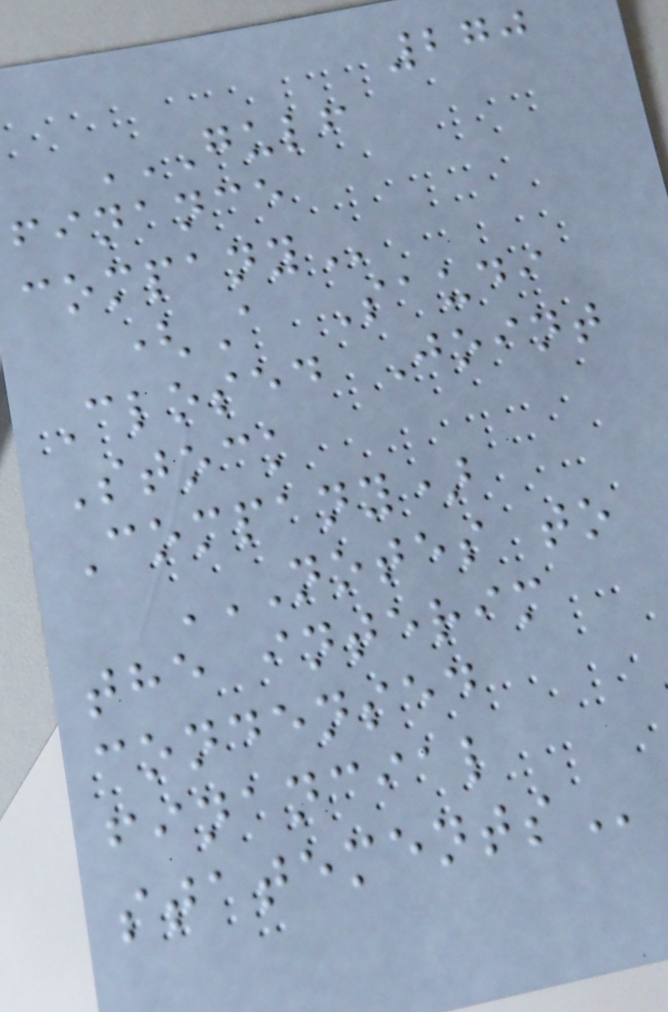270
GULF
FINANCE
COMPANY
(A Saudi
Closed Joint
Stock
Company)
NOTES TO
THE INTERIM
CONDENSED
FINANCIAL
STATEMENTS
